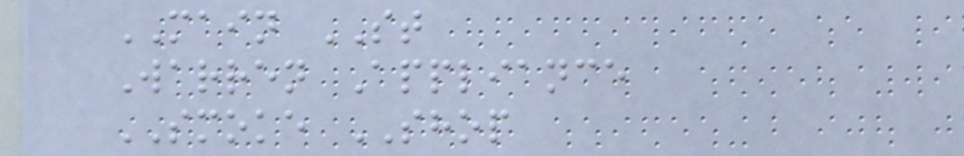MAIN ST
Warren Appliance
SMOKE SHOP
